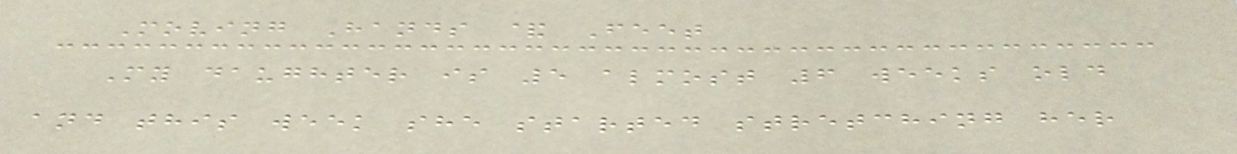Moving Hands & Feet
My daughter is 5 almost 6 weeks old
and this week she started stretching her
